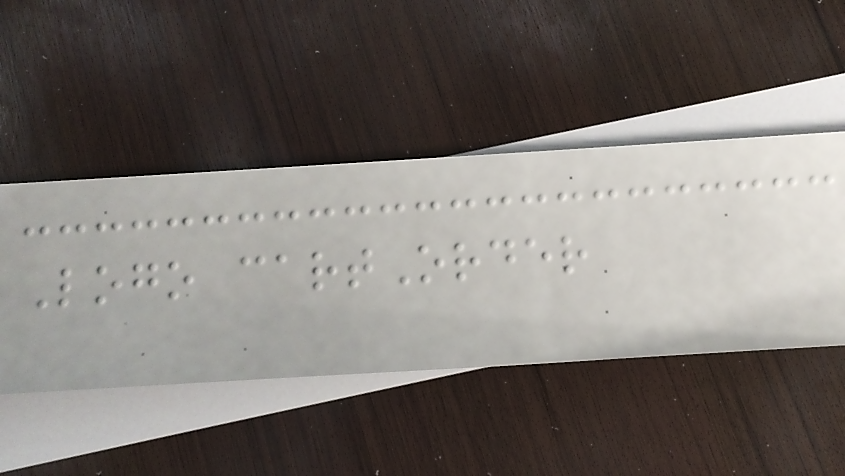Logo cartOrder
